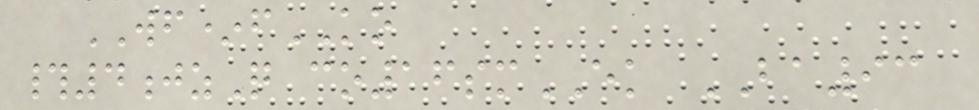WF*fKO
#4jzQ co16smEK BA93
